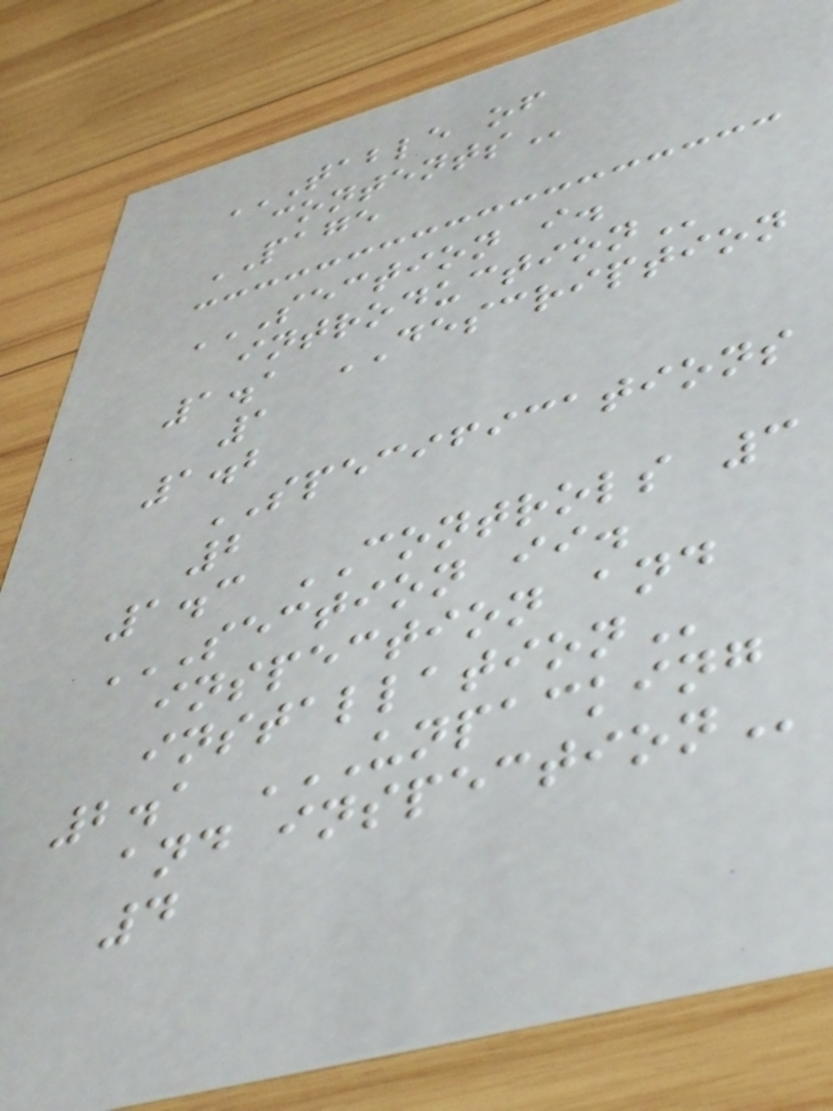TABLE OF
CONTENTS
PAGE
SECTION I.
INTRODUCTION
1.1 DESCRIPTION
1
1.2
SPECIFICATIONS
2
1.3 CONTROLS 3
SECTION II.
INSPECTION AND
INSTALLATION
2.1 UNPACKING
AND INSPECTION
4
